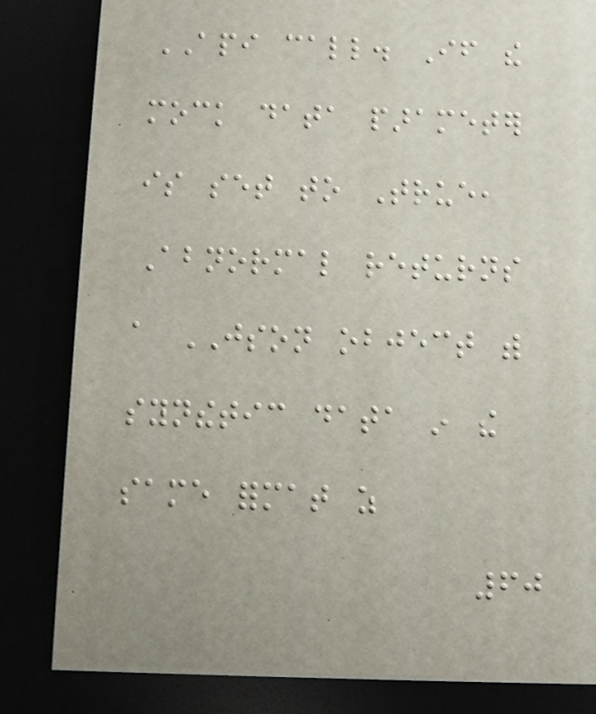API call. If the
mock data parameter
is set to True,
Abnormal returns
a JSON object with
synthetic data in the
same format as
60
